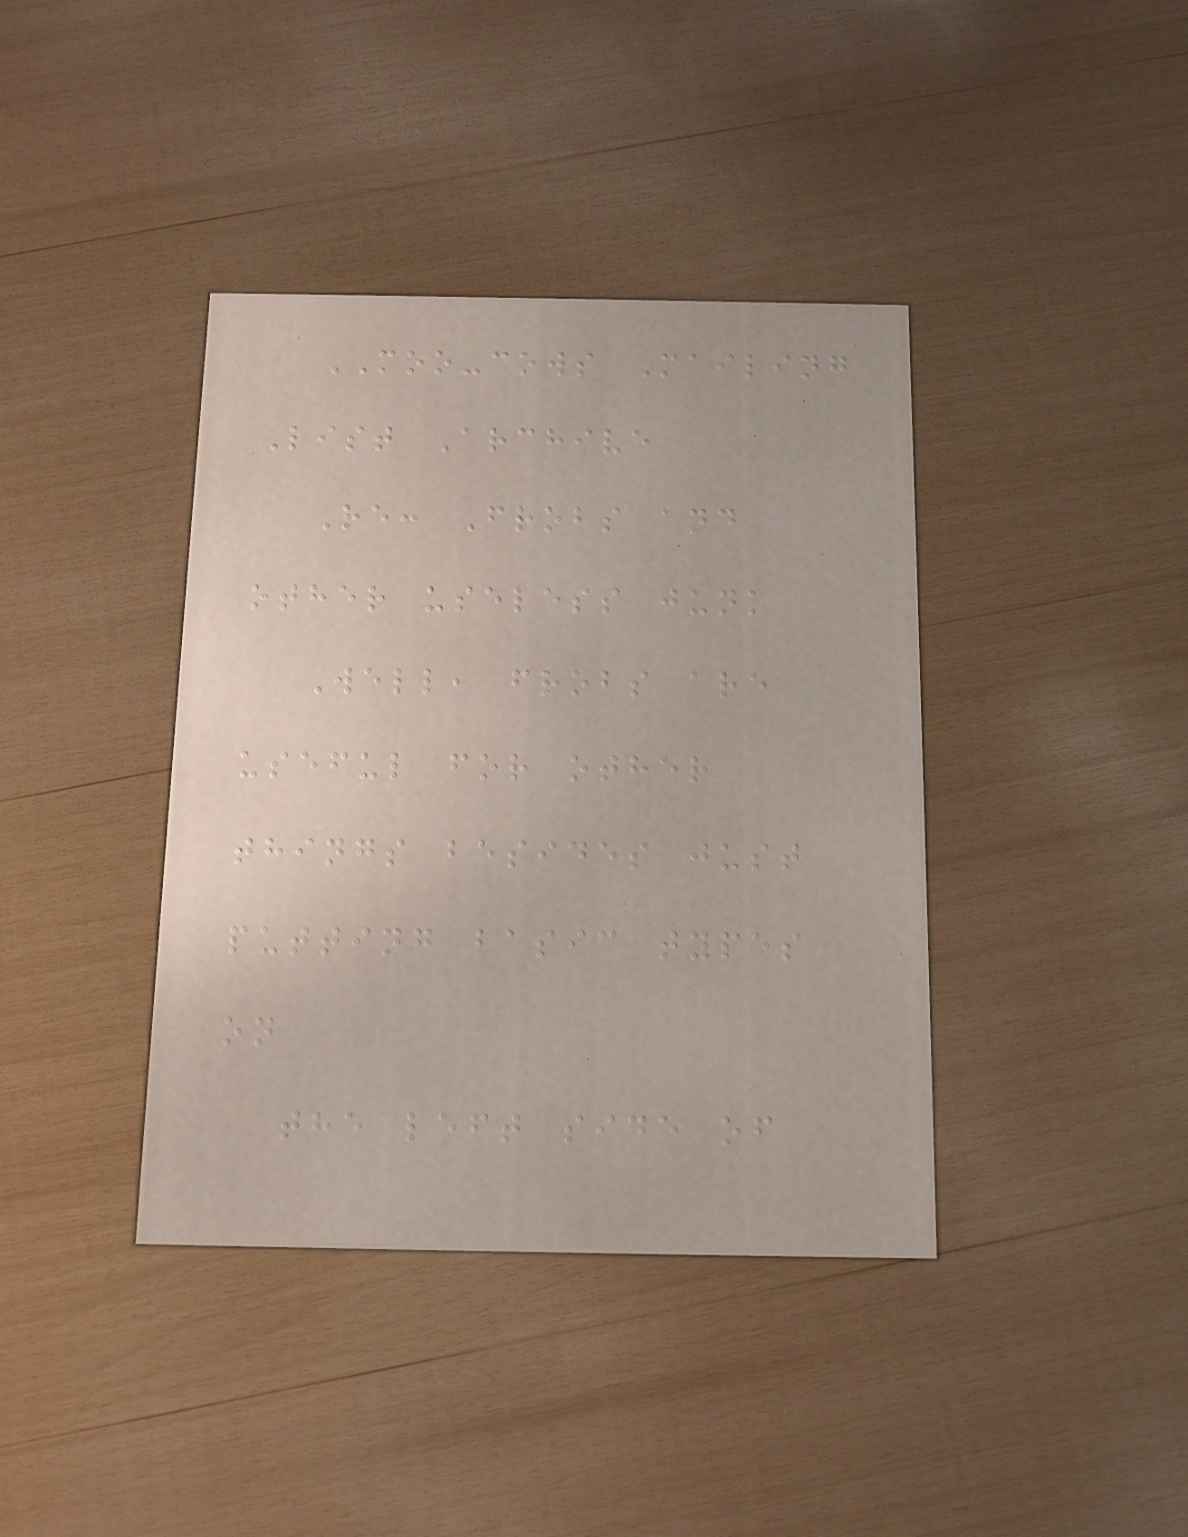MOO-cows Mailing
List Archive
Re: Frobs and
other useless junk
Well, frobs are
useful for other
things besides just
putting basic types
on
the left side of
